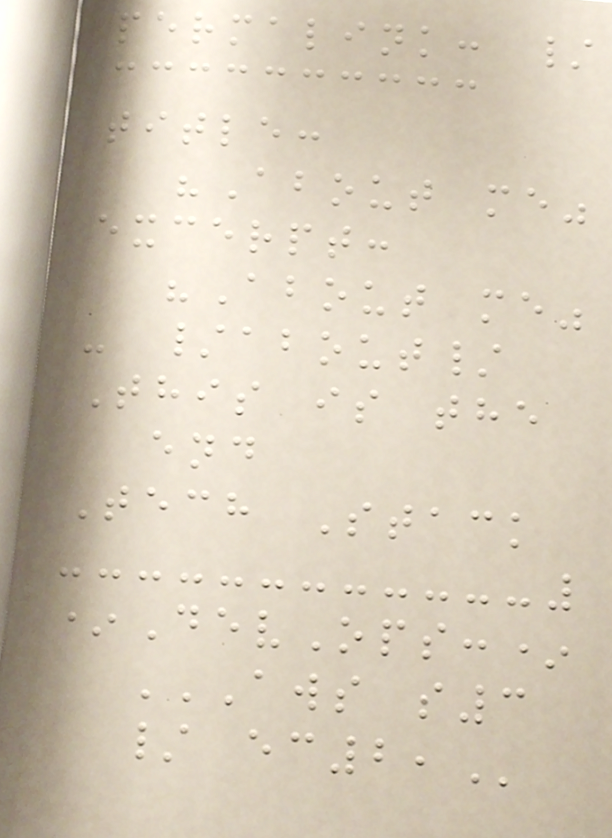permalink: /
title:
"About me"
excerpt:
"About me"
- /about/
This is the
end
Tech Stack
*DevOps:*
AWS S3
/ EC2,
